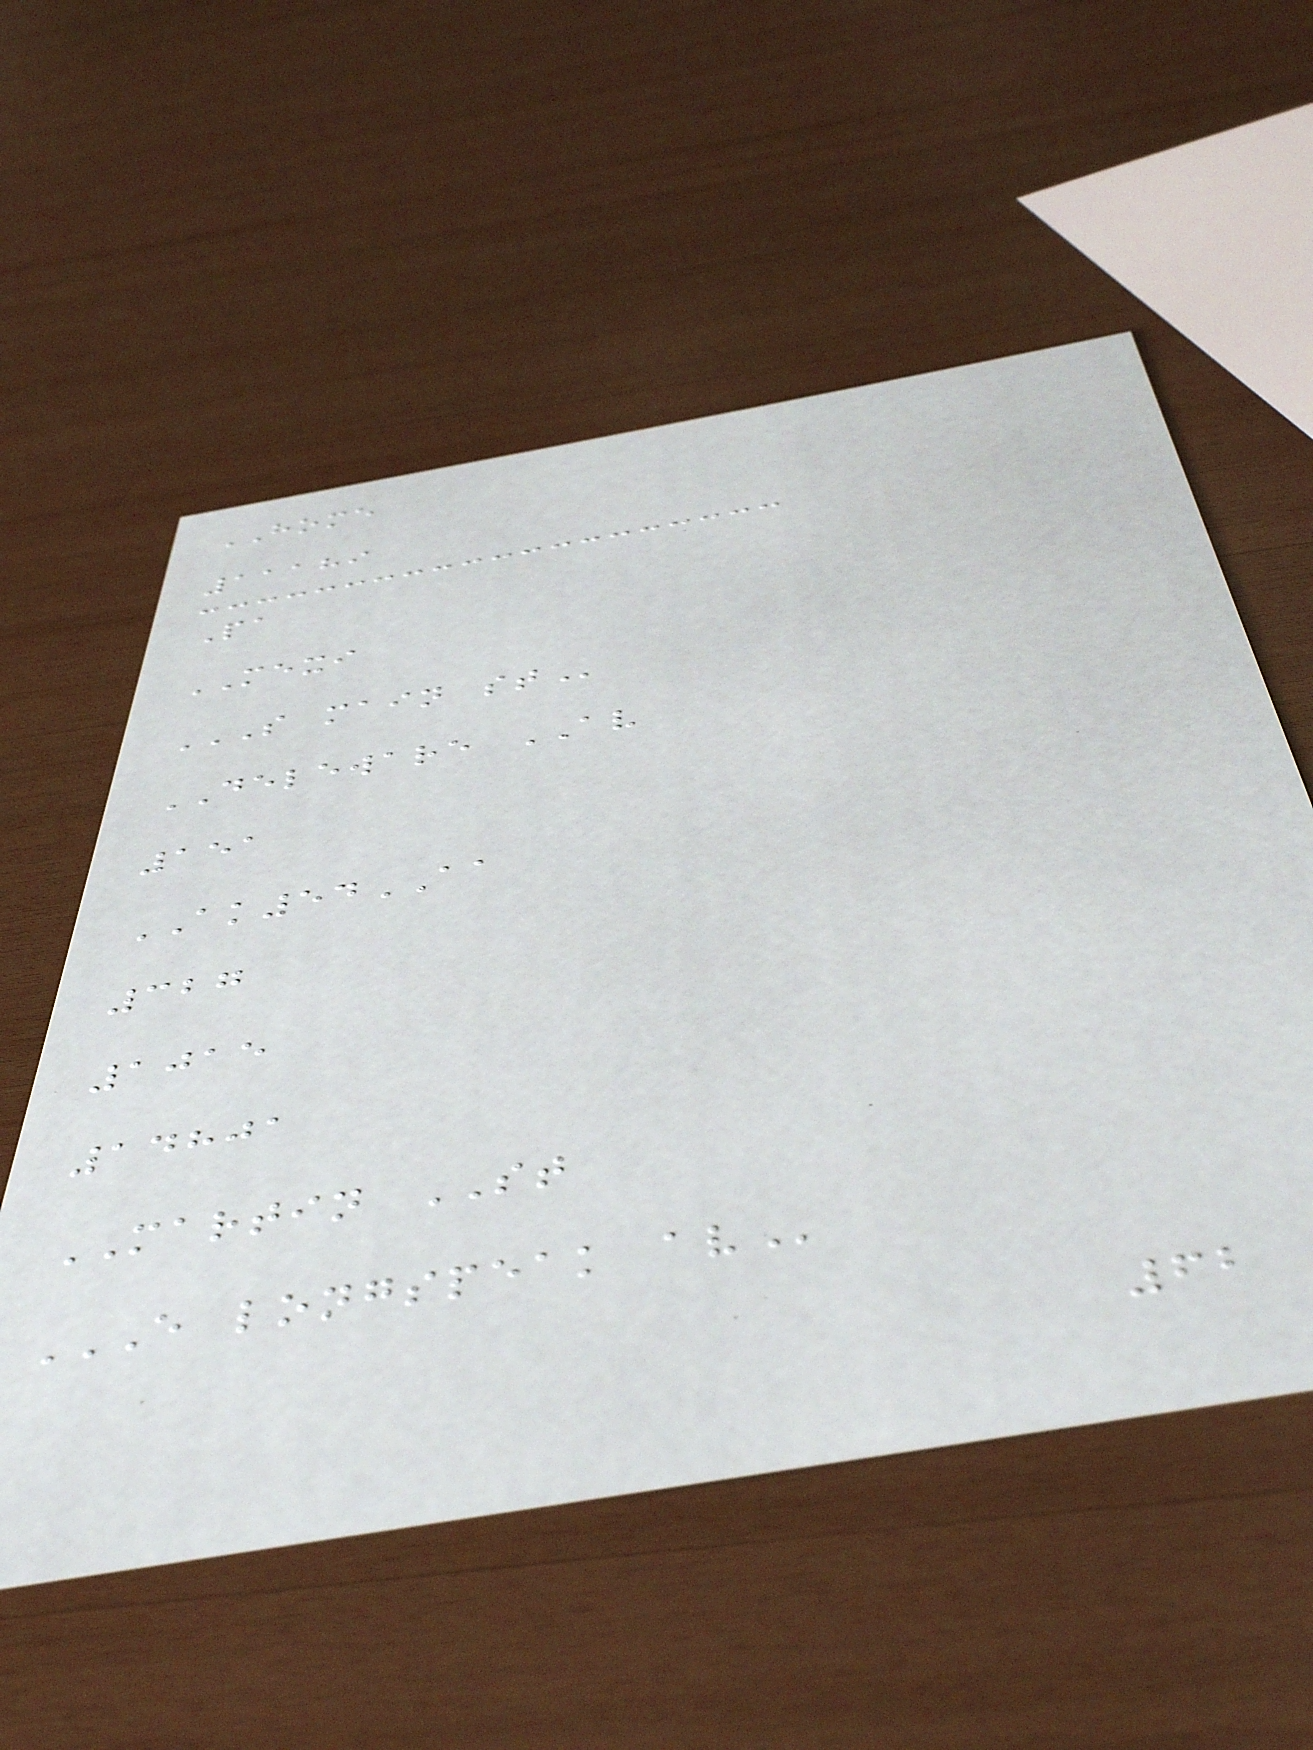HOME
11189
Pa
MEXI
S MAIN ST
DELEWARE AV
151
AK54AA
327
1015
14801
MARTIN ST
E LONGSPEAK AV
62
